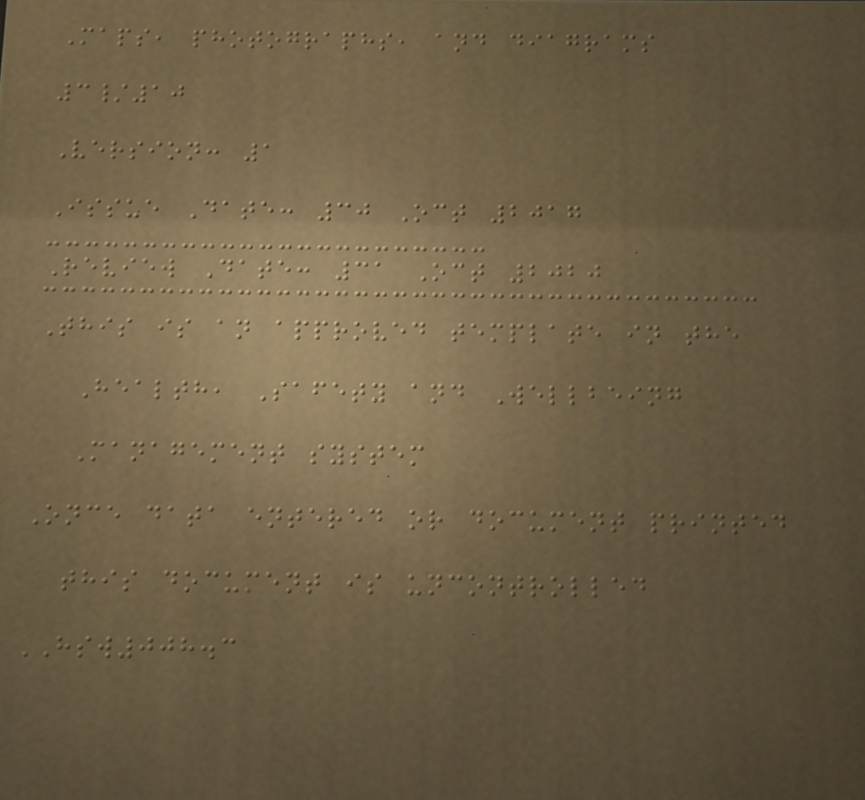Maps, photographs, and diagrams
3/10
Version: 1
Issue Date: 30 Oct 2017
Review Date: 31 Oct 2020
This is an approved template in the
Health, Safety and Wellbeing
Management system
Once data entered or document printed
this document is uncontrolled
HSW008.3
